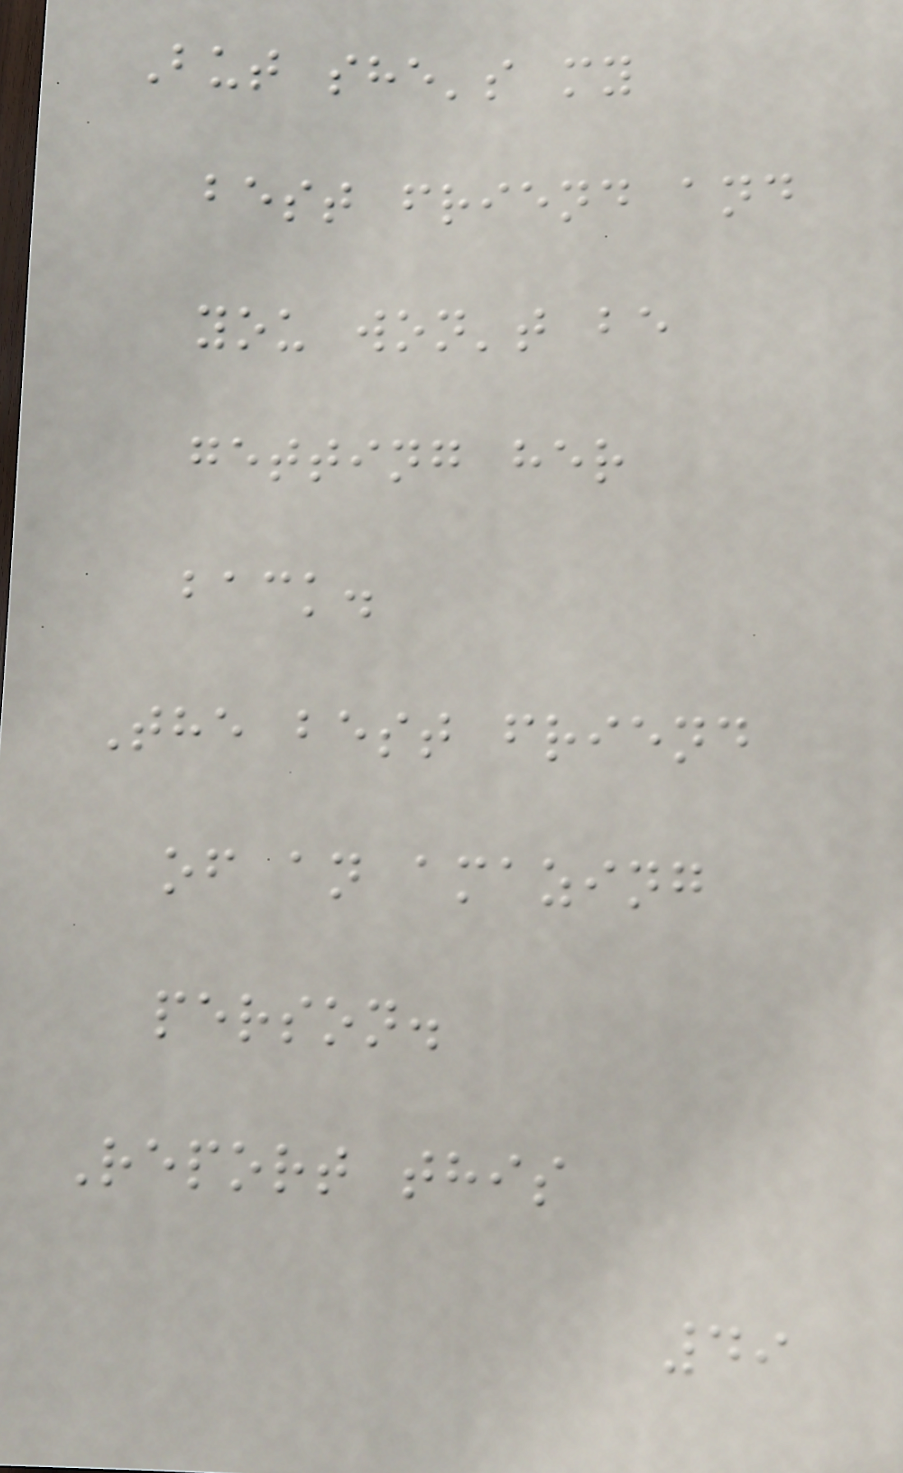But she's my
best friend and
you won't be
getting her
back.
The best friend
of an amazing
person.
Report this
49
